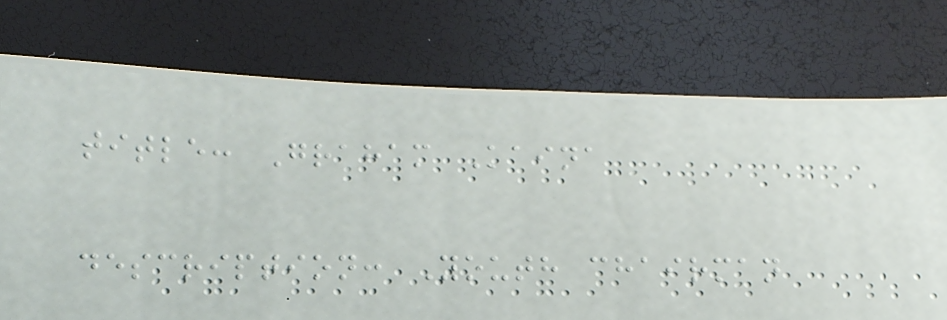title: Graham Kaina
description: Youth chairman
